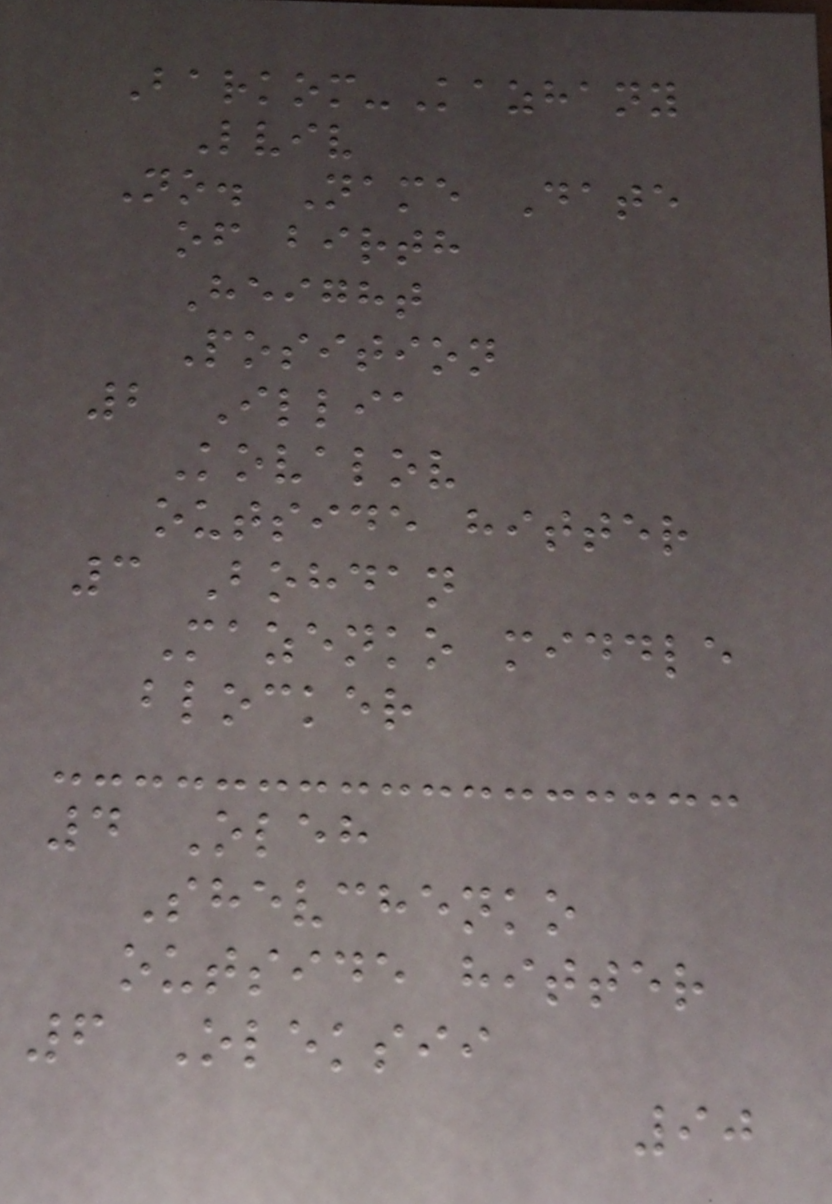Barkom-Kazhany
Lviv
No. Name Date
of birth
Height
Position
2 Illia
Kovalov
outside hitter
3 Bohdan
Mazenko middle
blocker
4 Oleh
Shevchenko
outside hitter
6 Oleksii
90
